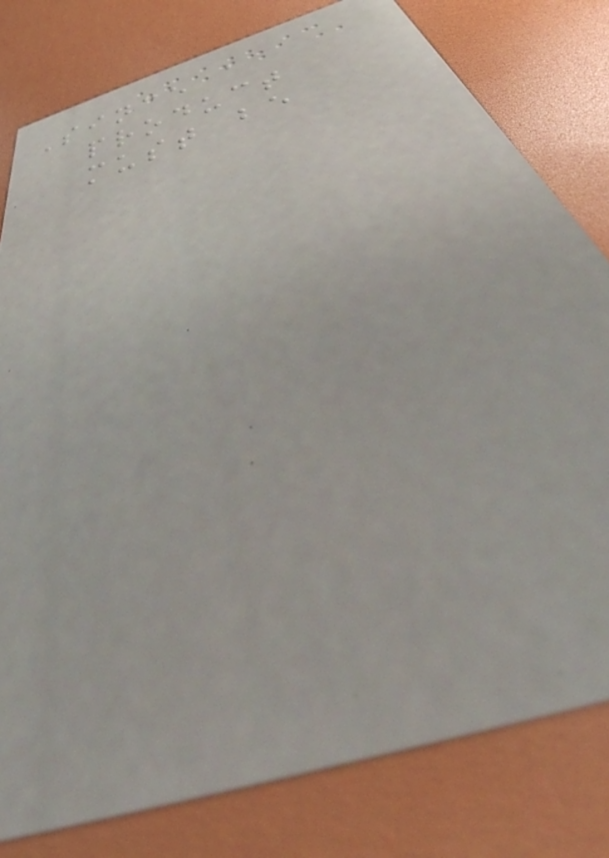Since a
product
must be
